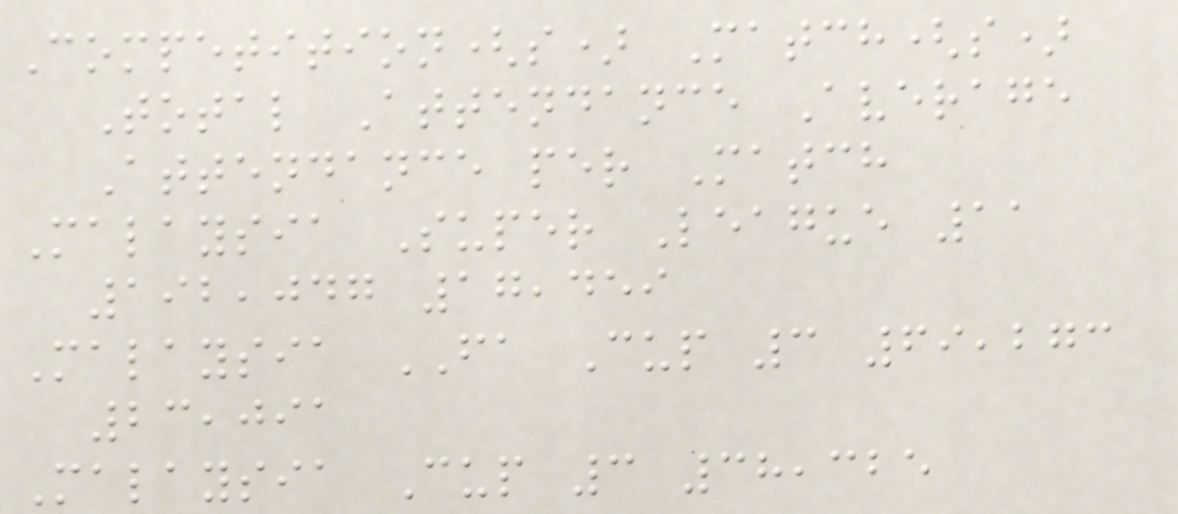Competition(s) Match(s)
Total Attendance Average
Attendance per Match
Malaysia Super League 11
192,047 17,459
Malaysia FA Cup 3 69,273
23,091
Malaysia Cup 3 38,325
